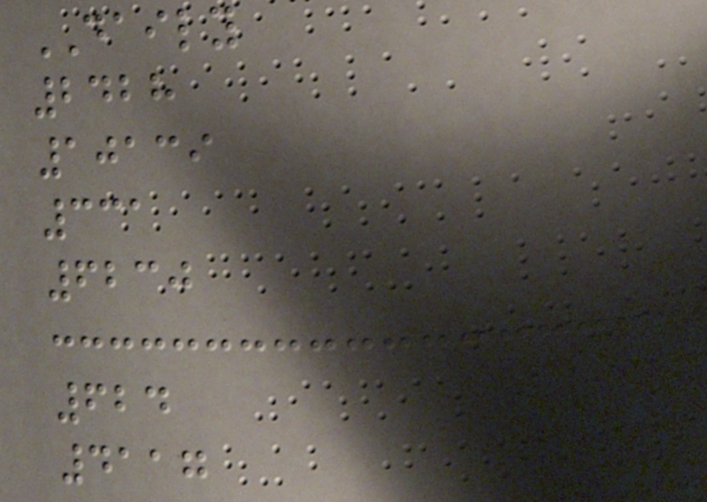DAILY
2428
10139
331
6230
624
4117
